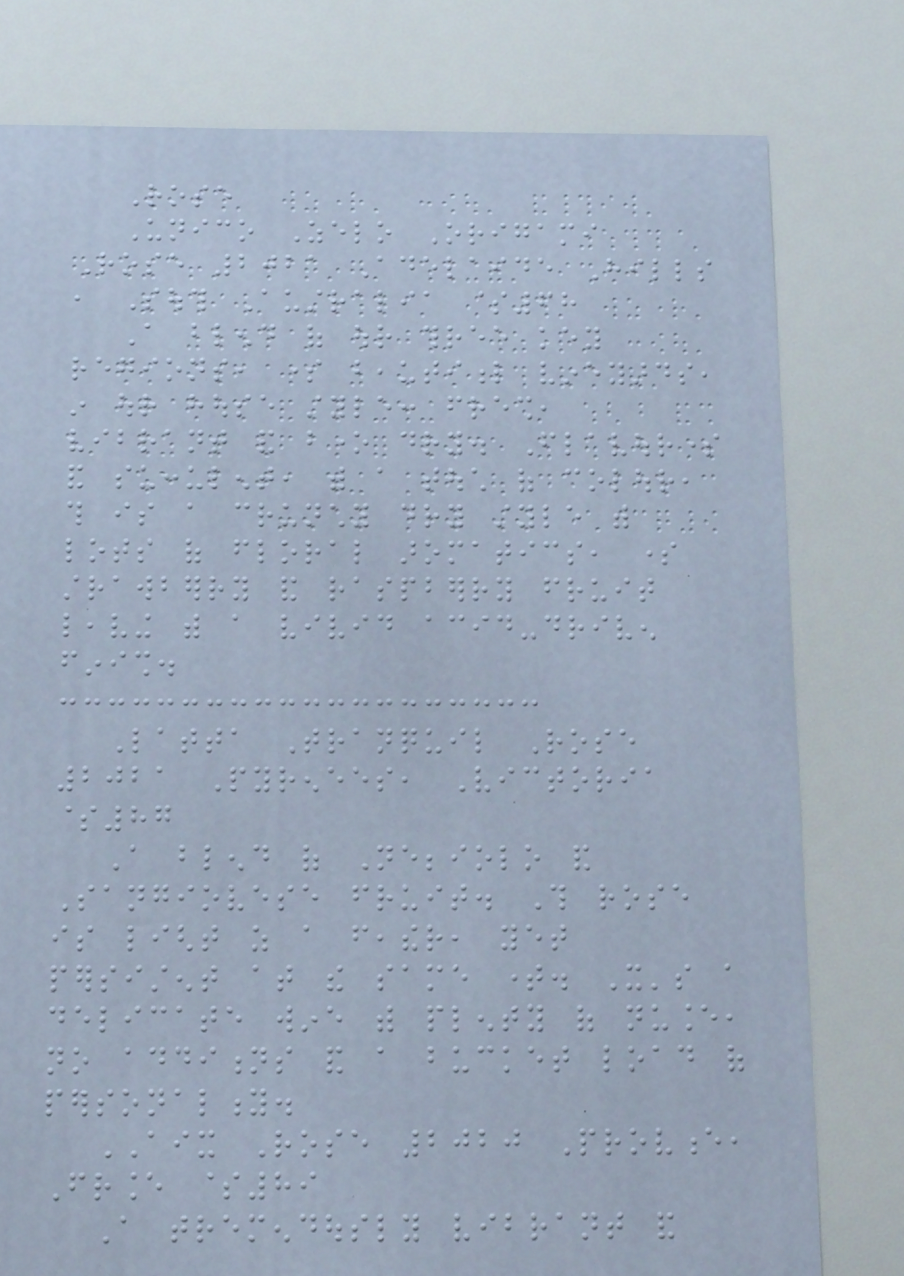Rose
Unico Zelo Origami
Rose 2021 Adelaide Hills
, South Australia $68
A blend of our three key
regions, some beautiful vineyards,
in our house style: fresh,
vibrant and bone dry. Flavoursome
and succulent, with a touch of colour,
this is a crunchy dry style with
lots of floral aromatics, some
strawberry and raspberry fruit
leaving with a vivid acid-driven
finish.
Latta Tranquil Rose
2021 Pyrenees, Victoria
$87
A blend of Nebbiolo and
Sangiovese fruit. This rose
is light as a feather, yet
persistent at the same time. It's a
delicate wine with plenty of nuance,
no additions and a bucket load of
personality.
AIX Rose 2020 Provence,
France $89
A tremendously vibrant and
